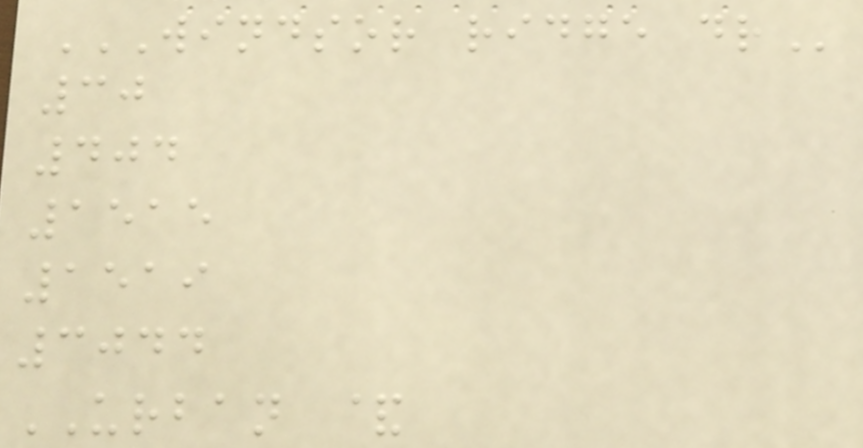WINDSOR RIDGE DR
30
404
1515
1519
3044
URBAN &
